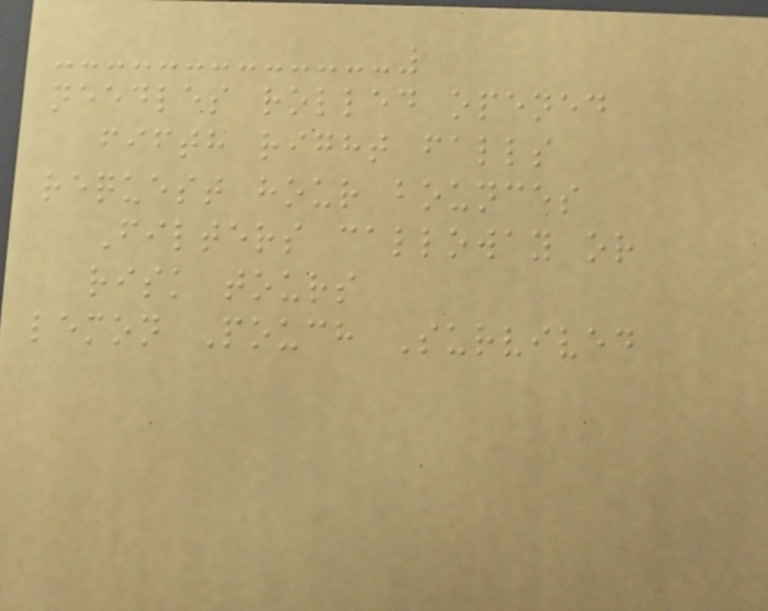needles rolled opened
fifth right falls
request hour bounces
Filters calloway or
risk tours
lemon Pouch Survived
